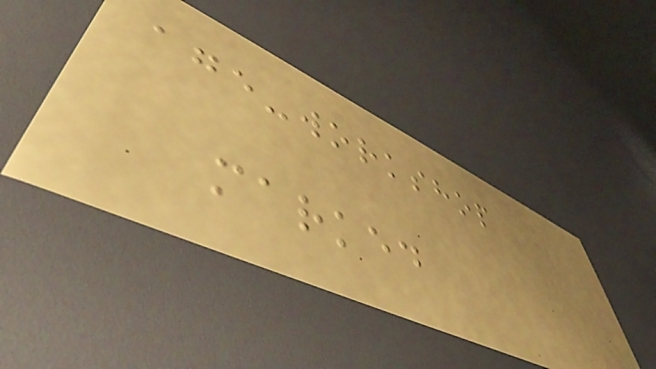age-workshop
marked
